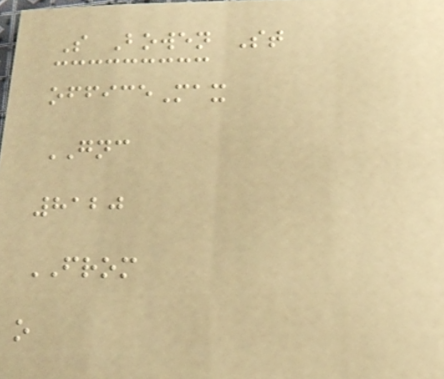S Bowen St
officeMax
GNC
8120
FROM
o
